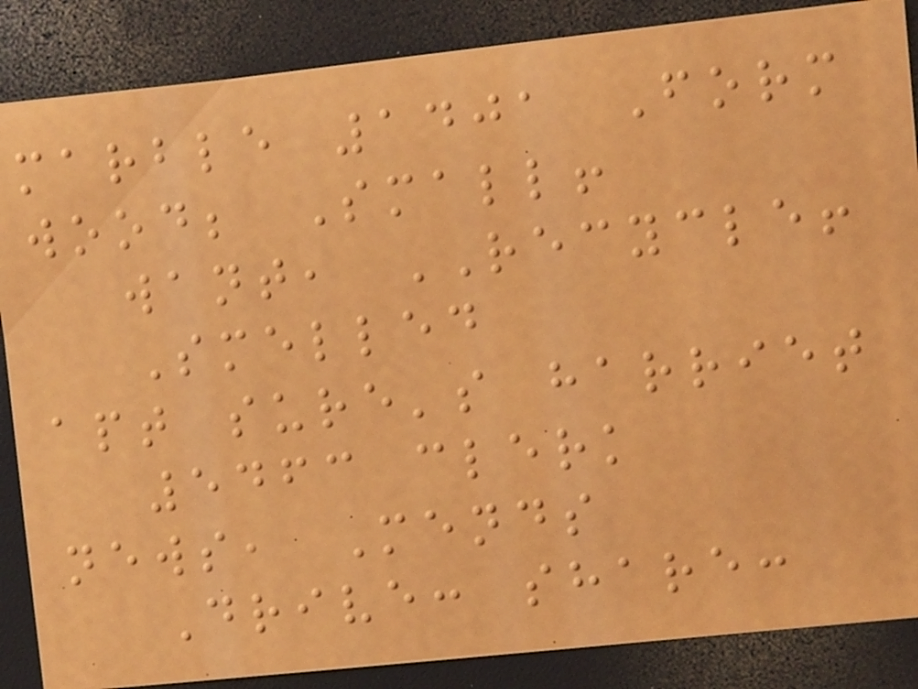marble 1401 Form
wood; Small!
want, RECYCLE!
Smelled
apt sure's harriet
5463 clerk
news, Mends
Drive: share:
